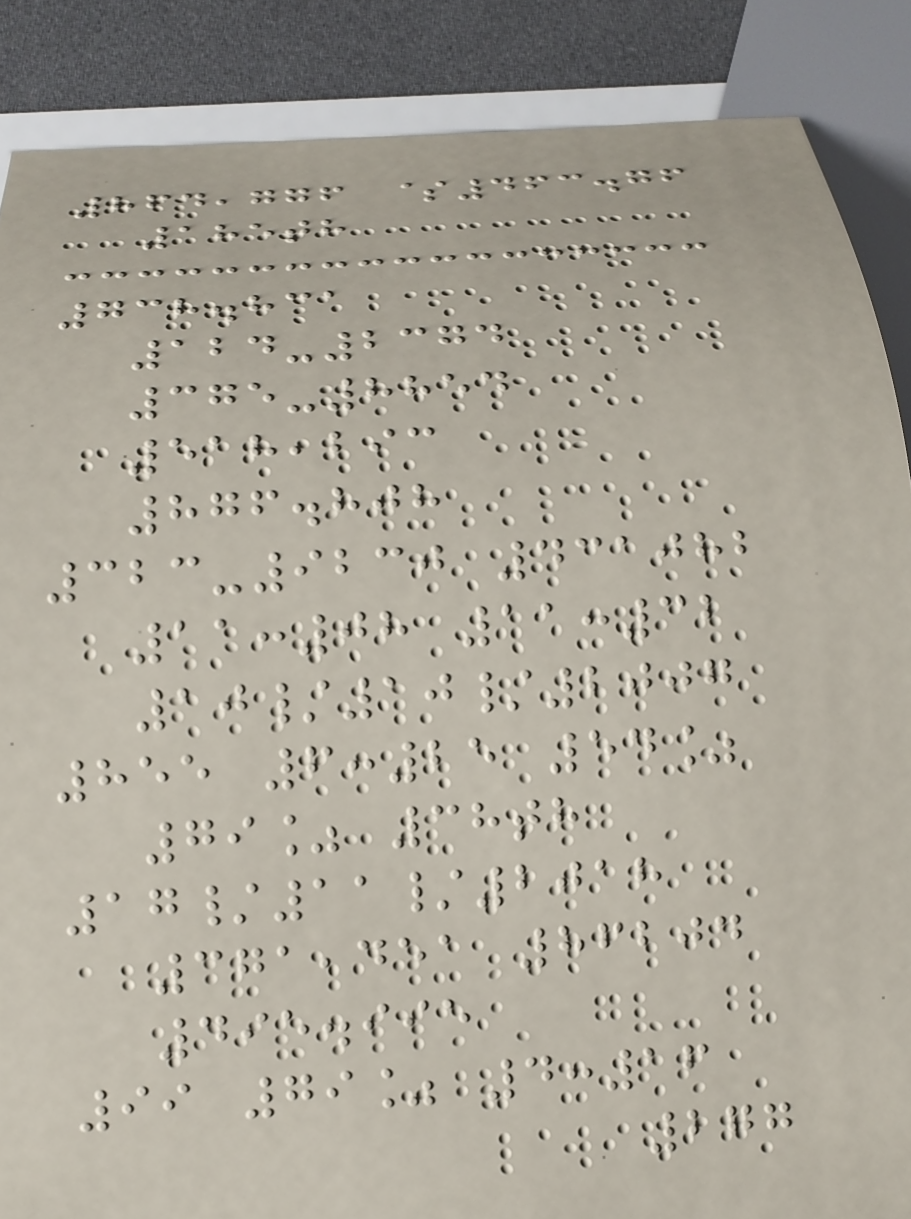864,776 $463.76
185th
738.831
124-2374
375-8854
518,293
876.808
323-9230 431082
11:08 11:32
10/10/2007
855 6:25 54%
79% 38th
17/11/2018
371,451 86204
495.995
99 79% 4:16
277
